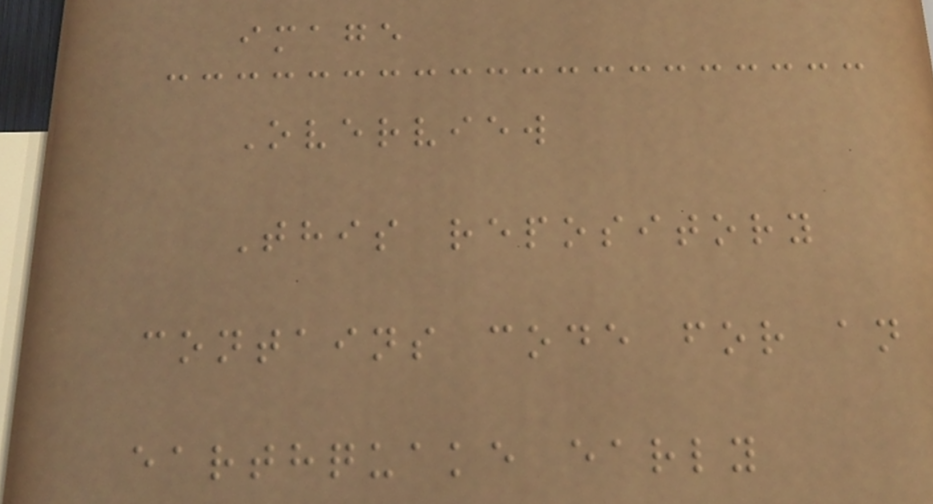image
Overview
This repository
contains code for an
earthquake early
